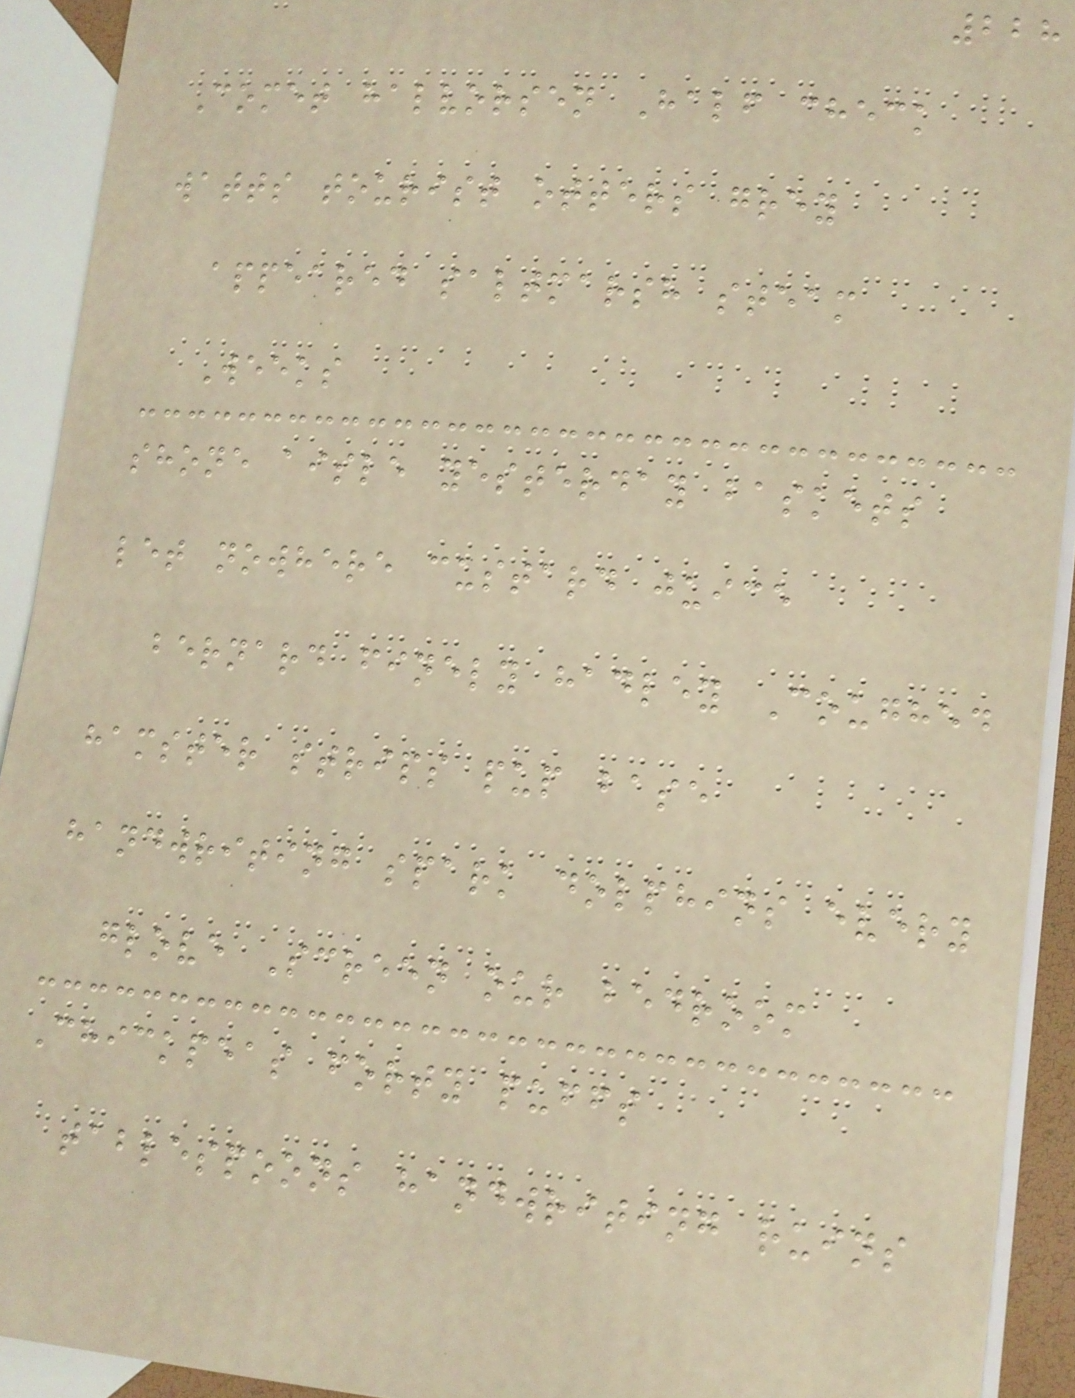228
Comet halvorsen Half check
watts tourist otters grey
appeared saltmarsh steam
Weeks
shone aisle yesterday baskets
let nowhere custard juice
bernard finely hadley Coughed
hamster strips pup base
handwriting spark dolphins every
glove Screen our bedroom
Chickpeas forty puffs
tablespoons handwriting ruins
